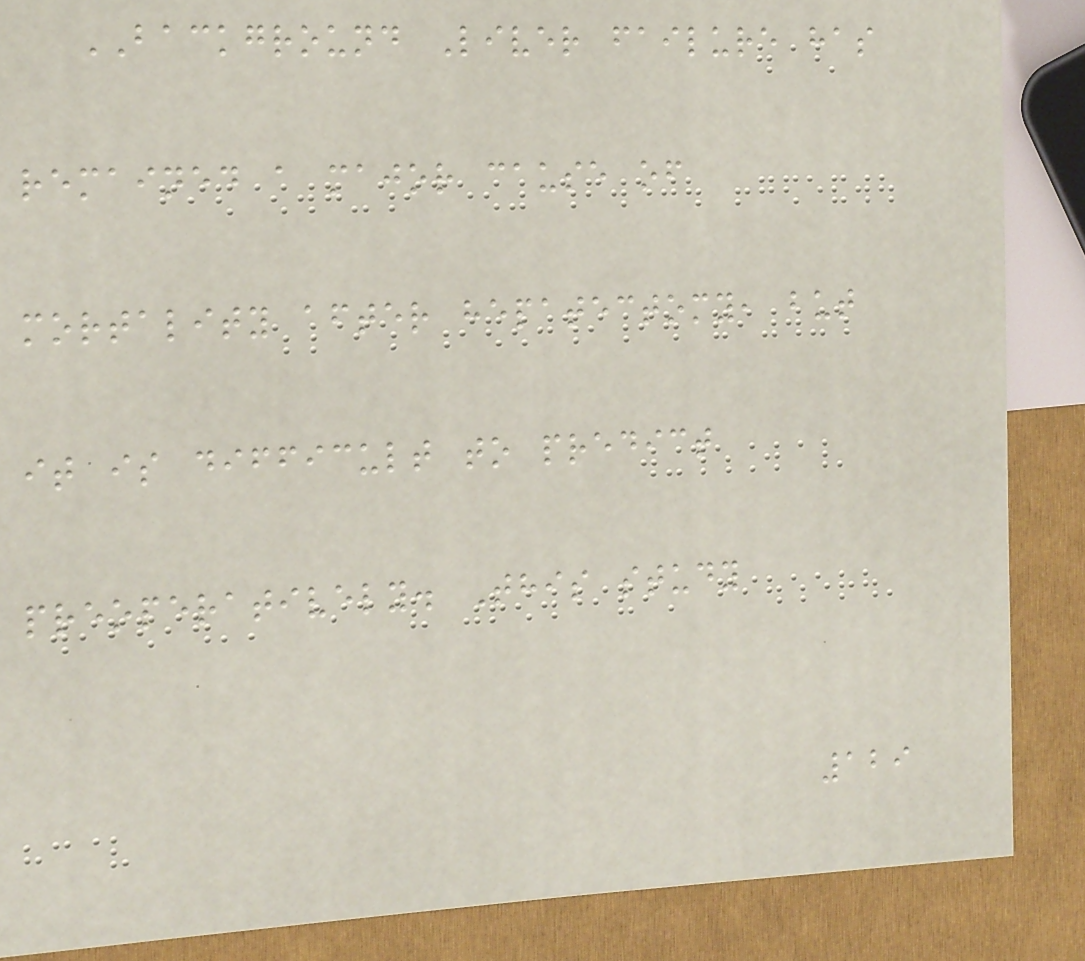BACKGROUND Liver failure has
remained a major cause of
mortality after hepatectomy, but
it is difficult to predict
preoperatively. This study
129
